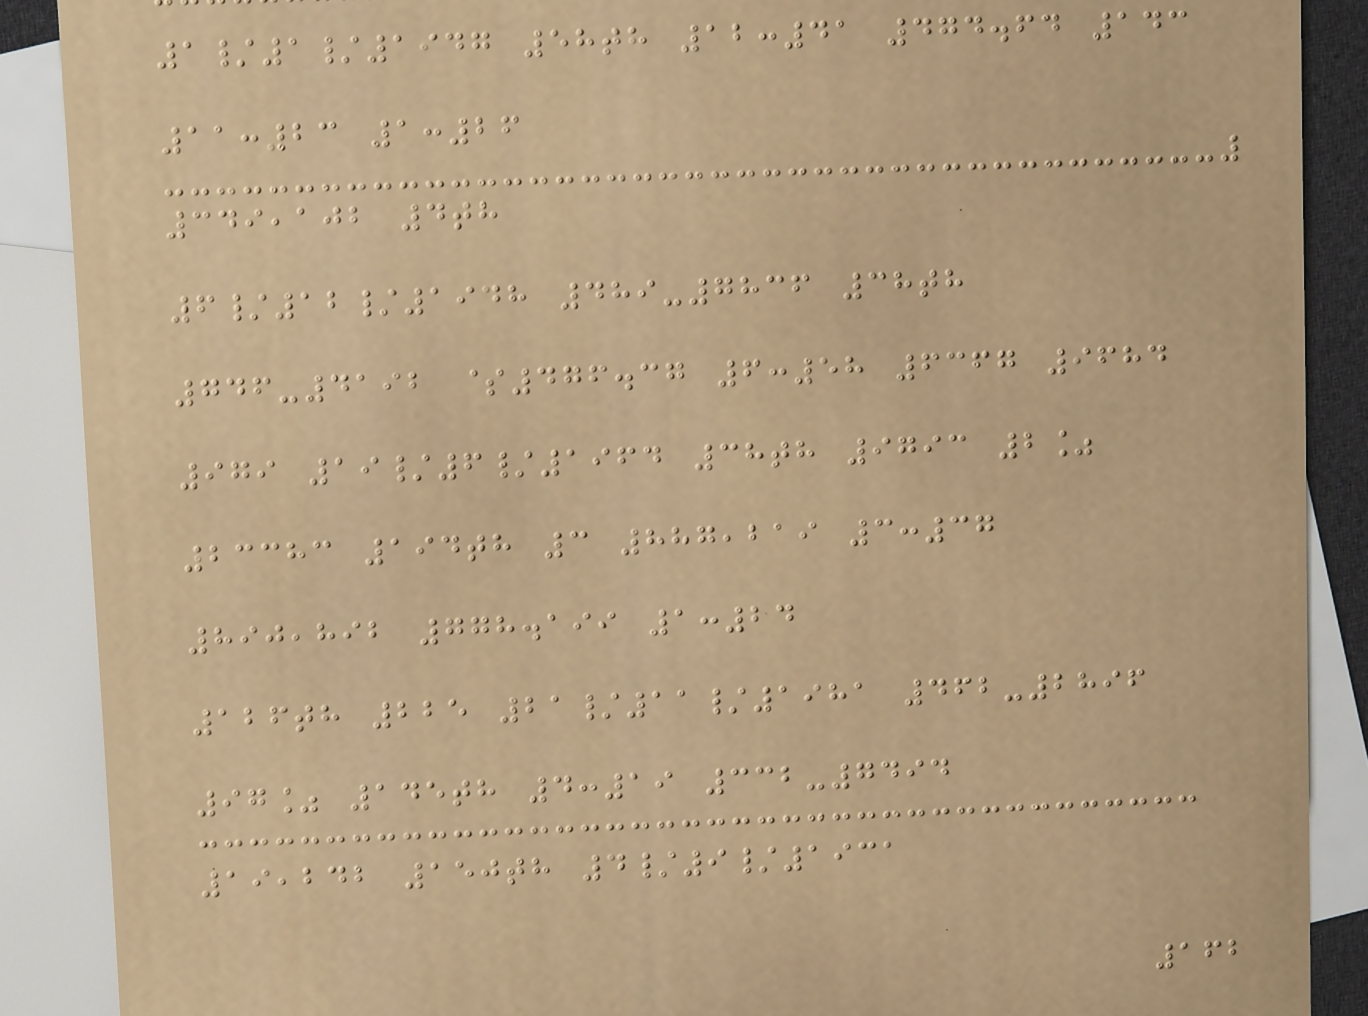1/1/1947 58th 12:41 474.64 143
11:23 1:26
349,102 4th
6/12/1948 489-7836 38th
746-4192 $476.37 6:58 6367 9684
979 19/6/1964 38th 9793 2%
23383 194th 3 887,219 3:37
890,892 778.199 1:24
126th 225 21/11/1981 462-2896
97% 145th 4:19 332-7494
19,242 150th 4/9/1931
162
